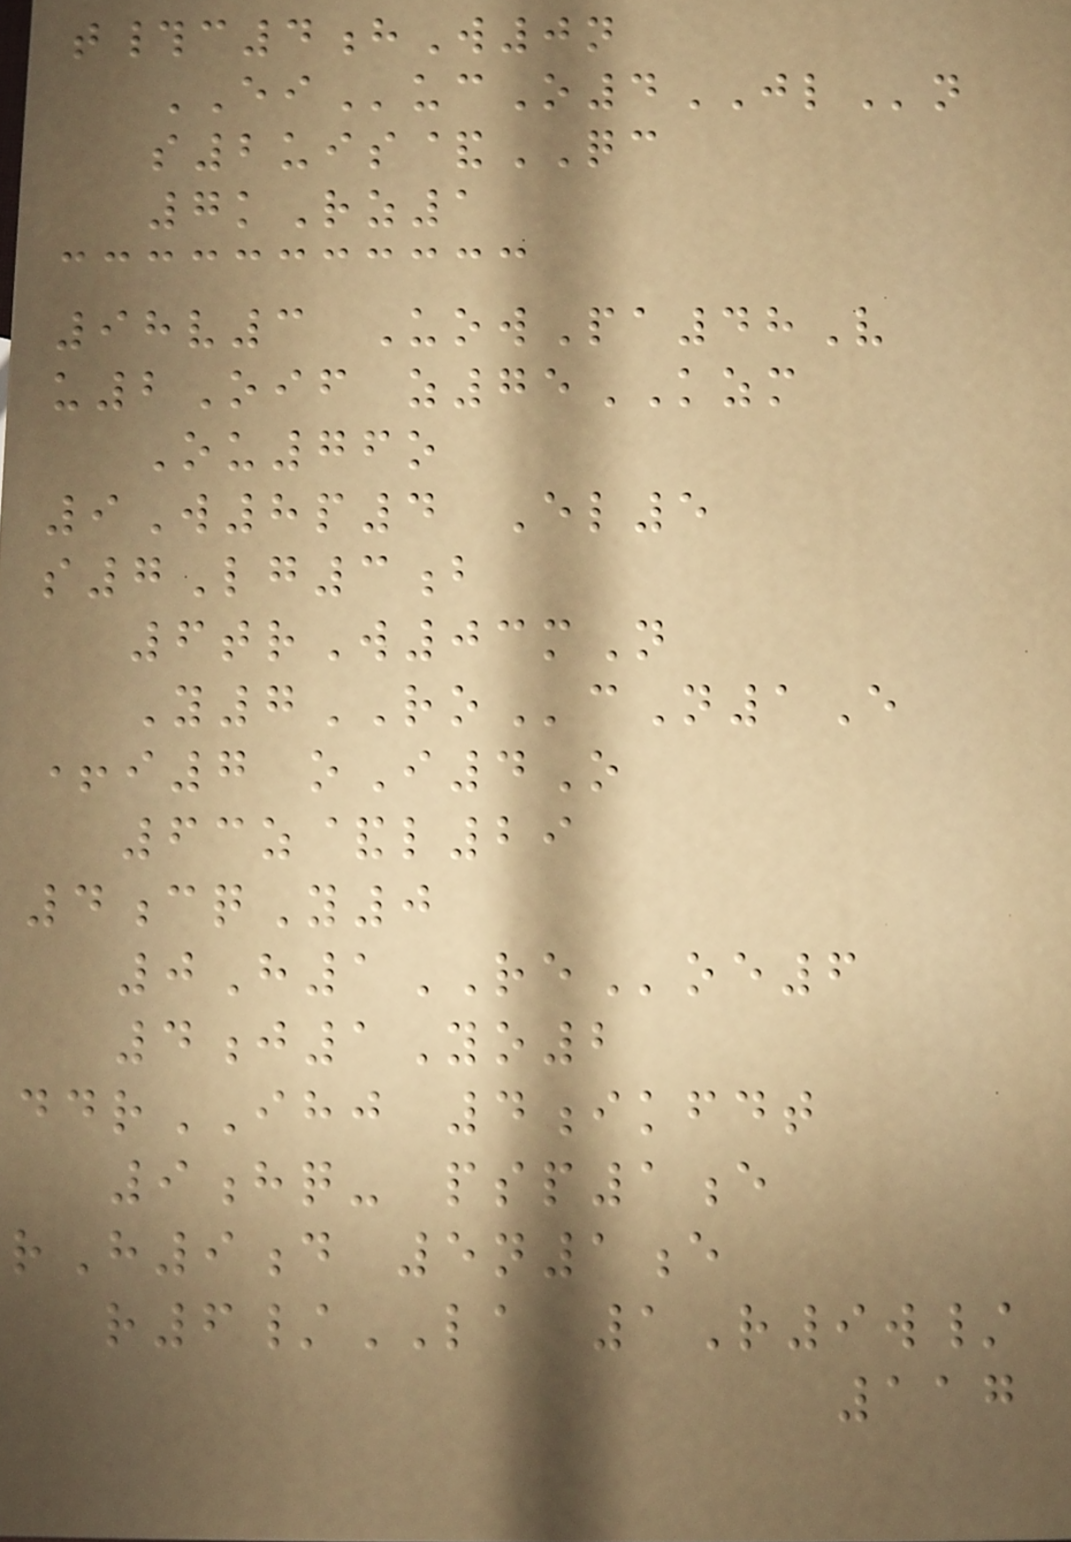t#c4hW0n
EIucO4JLn
s2uis&QC
7kRz1
98v3 UowPa48V
u2Oif z75KZM
Ou76o
9W8p4 El5
s7Lg3b
6trW03mN
Y7ROcN1E
+i7 oI4O
63z&l29
4cqY0
0H1REoe6
4j1Yo2
ddrIHJ 4ikfdt
9hq- psp1e
rH9d 5n1e
r6/LA 1R9w/
117
